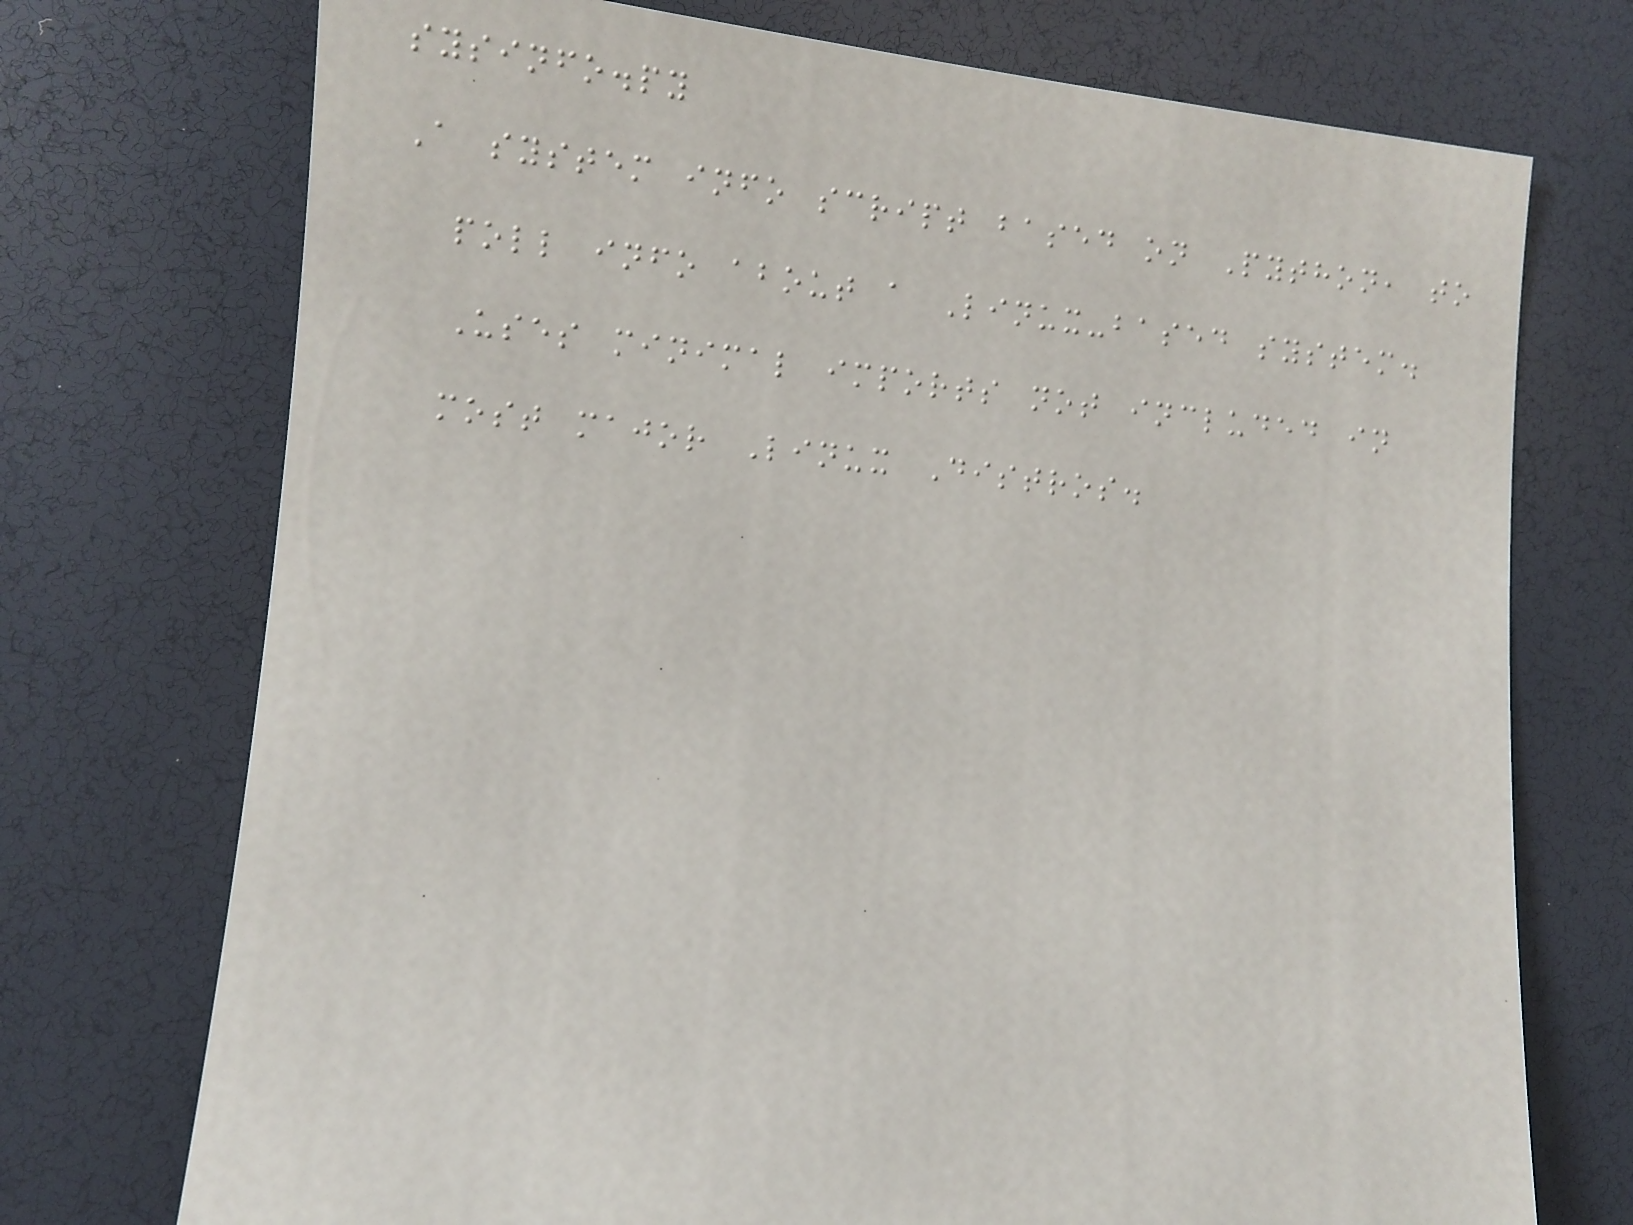sysinfo.py
A system info script based on Python, to
poll info about a Linux-based system.
Uses minimal imports not included in
most major Linux Distros.
